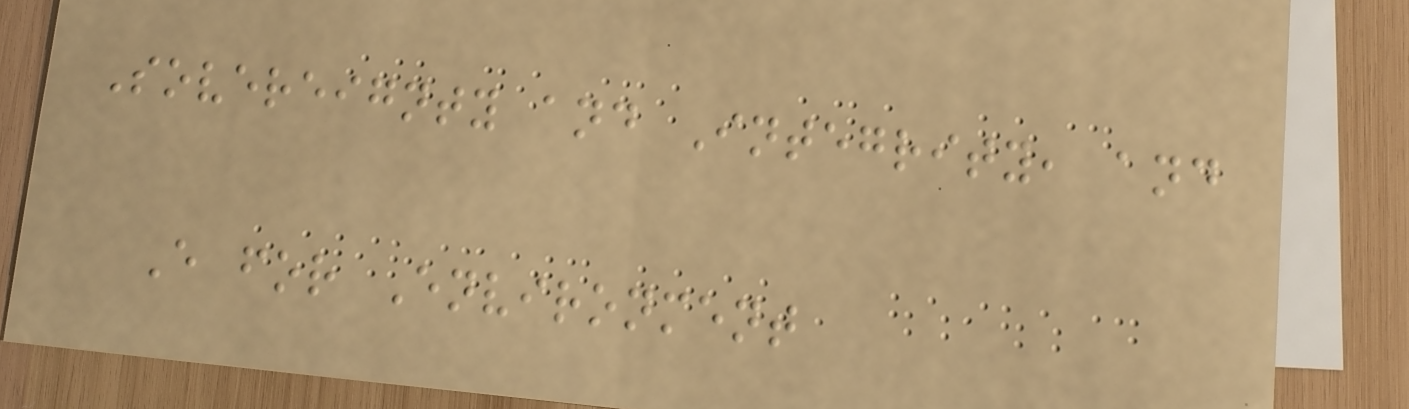Sovereignty and Integrity, and
E for Environment
